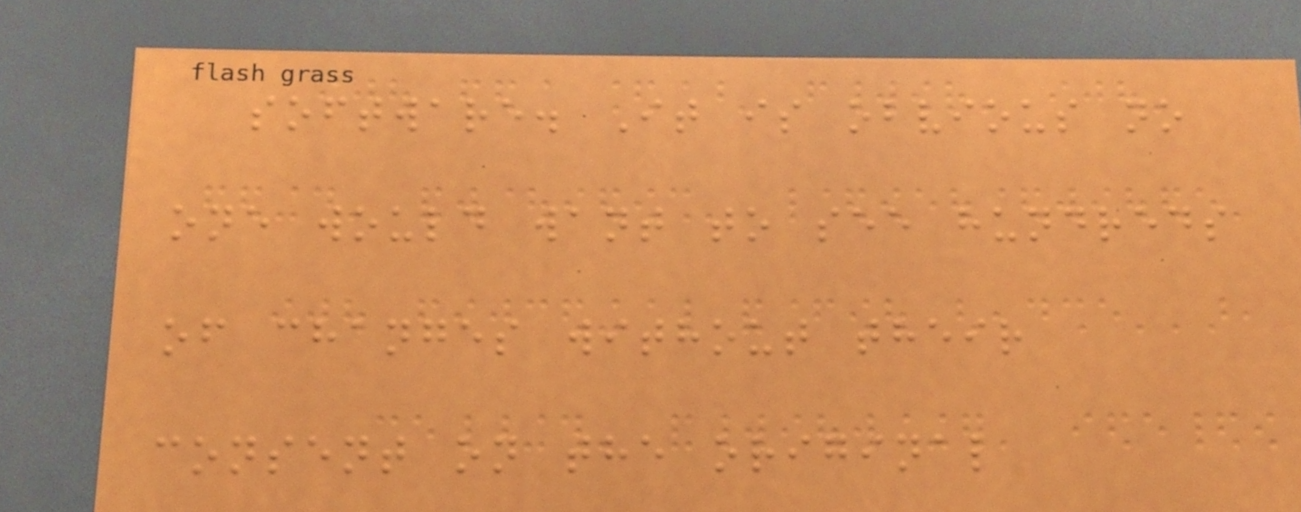software. It is obvious no
one would want to see hundreds
of changes without their
consent on the original
